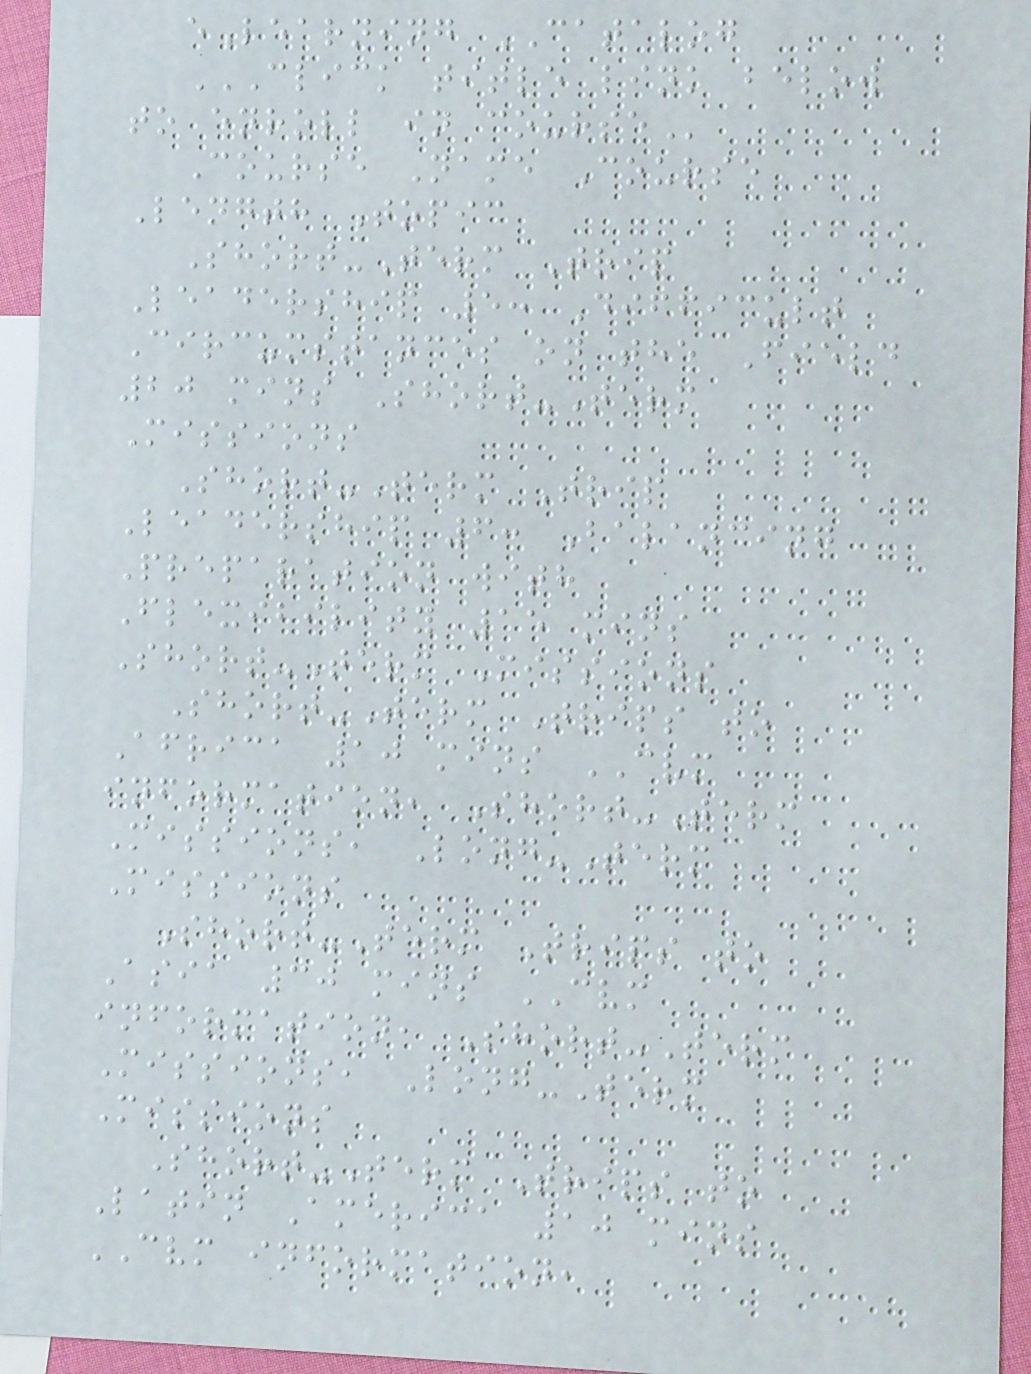eLearning CATALOG
CLICK TITLE LINK BELOW
TO ENROLL IN COURSE
Course Name Course
Length Topic
Short-Term Trip
Leadership 5: Difficult
Circumstances on the Field
20 mins Short-Term
Missions
Short-Term Trip
Leadership 6: Balancing
Preparation with
Flexibility 15 mins
Short-Term Missions
Short-Term Trips to
Africa 10 mins CVM
information, Short-Term
Missions, Long-Term
Missions
Short-Term Trips to
Asia 30 mins CVM
information, Short-Term
Missions, Long-Term
Missions
Short-Term Trips to
Latin America 10 mins
CVM information,
